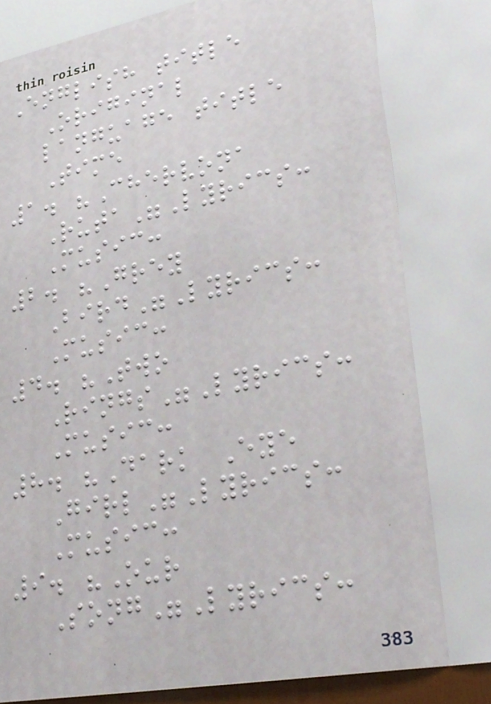English title
Original
language title
Time
1. "Chervona
Ruta"Lyrics:
Music:
2. "Grey
Bird"Lyrics:
Music:
4. "Two
Rings"Lyrics:
Music:
8. "Dark Eye
Girl"Lyrics:
Music:
9. "Our
Song"Lyrics:
